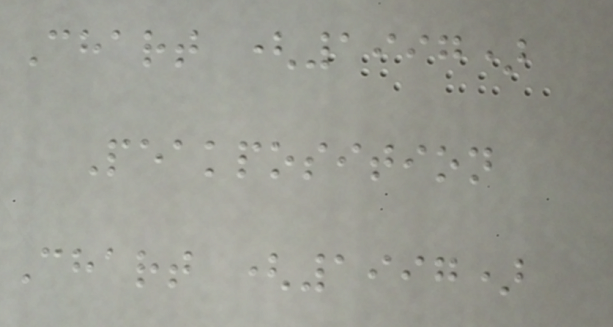Chart (1997)
Peakposition
Chart (1997)
